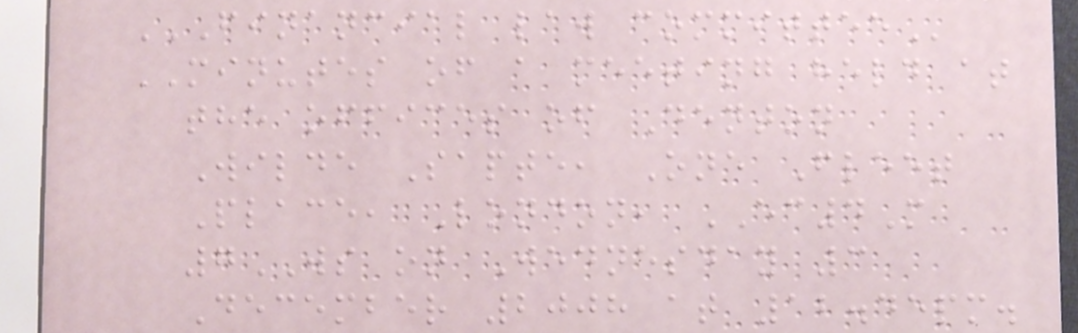FINANCIAL LAW COMMITTEE
MINUTES of a meeting held at
the offices of Denton
Wilde Sapte, One Fleet
Place, London, EC4M
7WS on Wednesday 3
December 2008 at 12.45pm.
